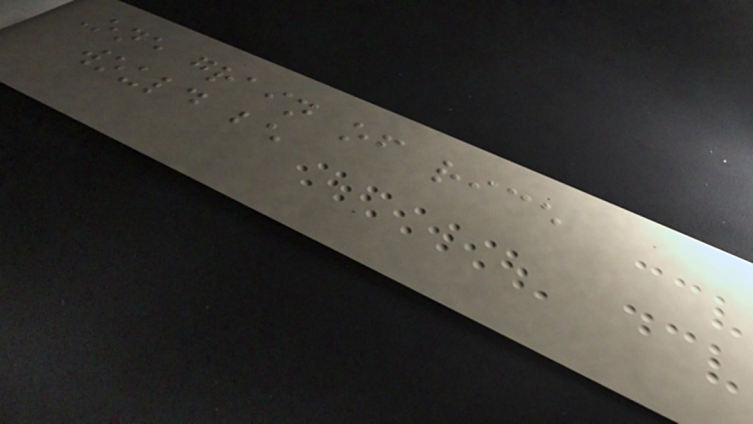One grain of rice
would be
